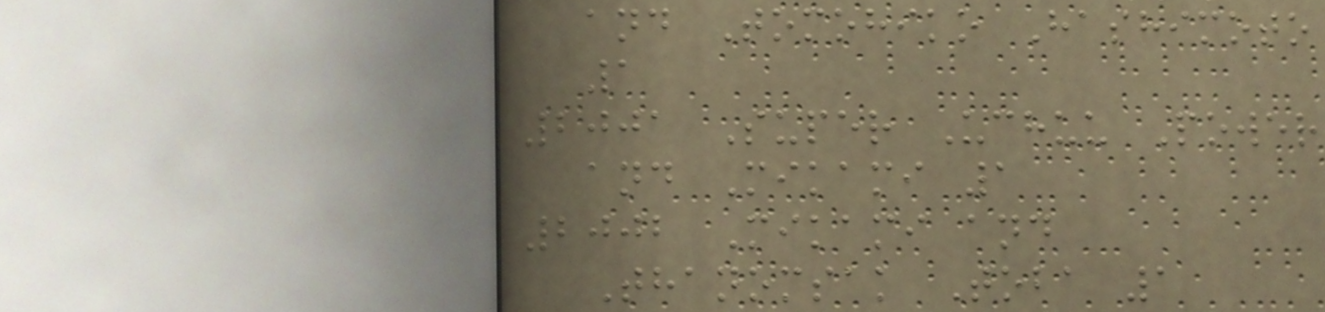and Tomohiko Hashimoto
1
2001 Super Uchuu Power
and Mikami 1
2002 Mikami and
Thanomsak Toba 1
